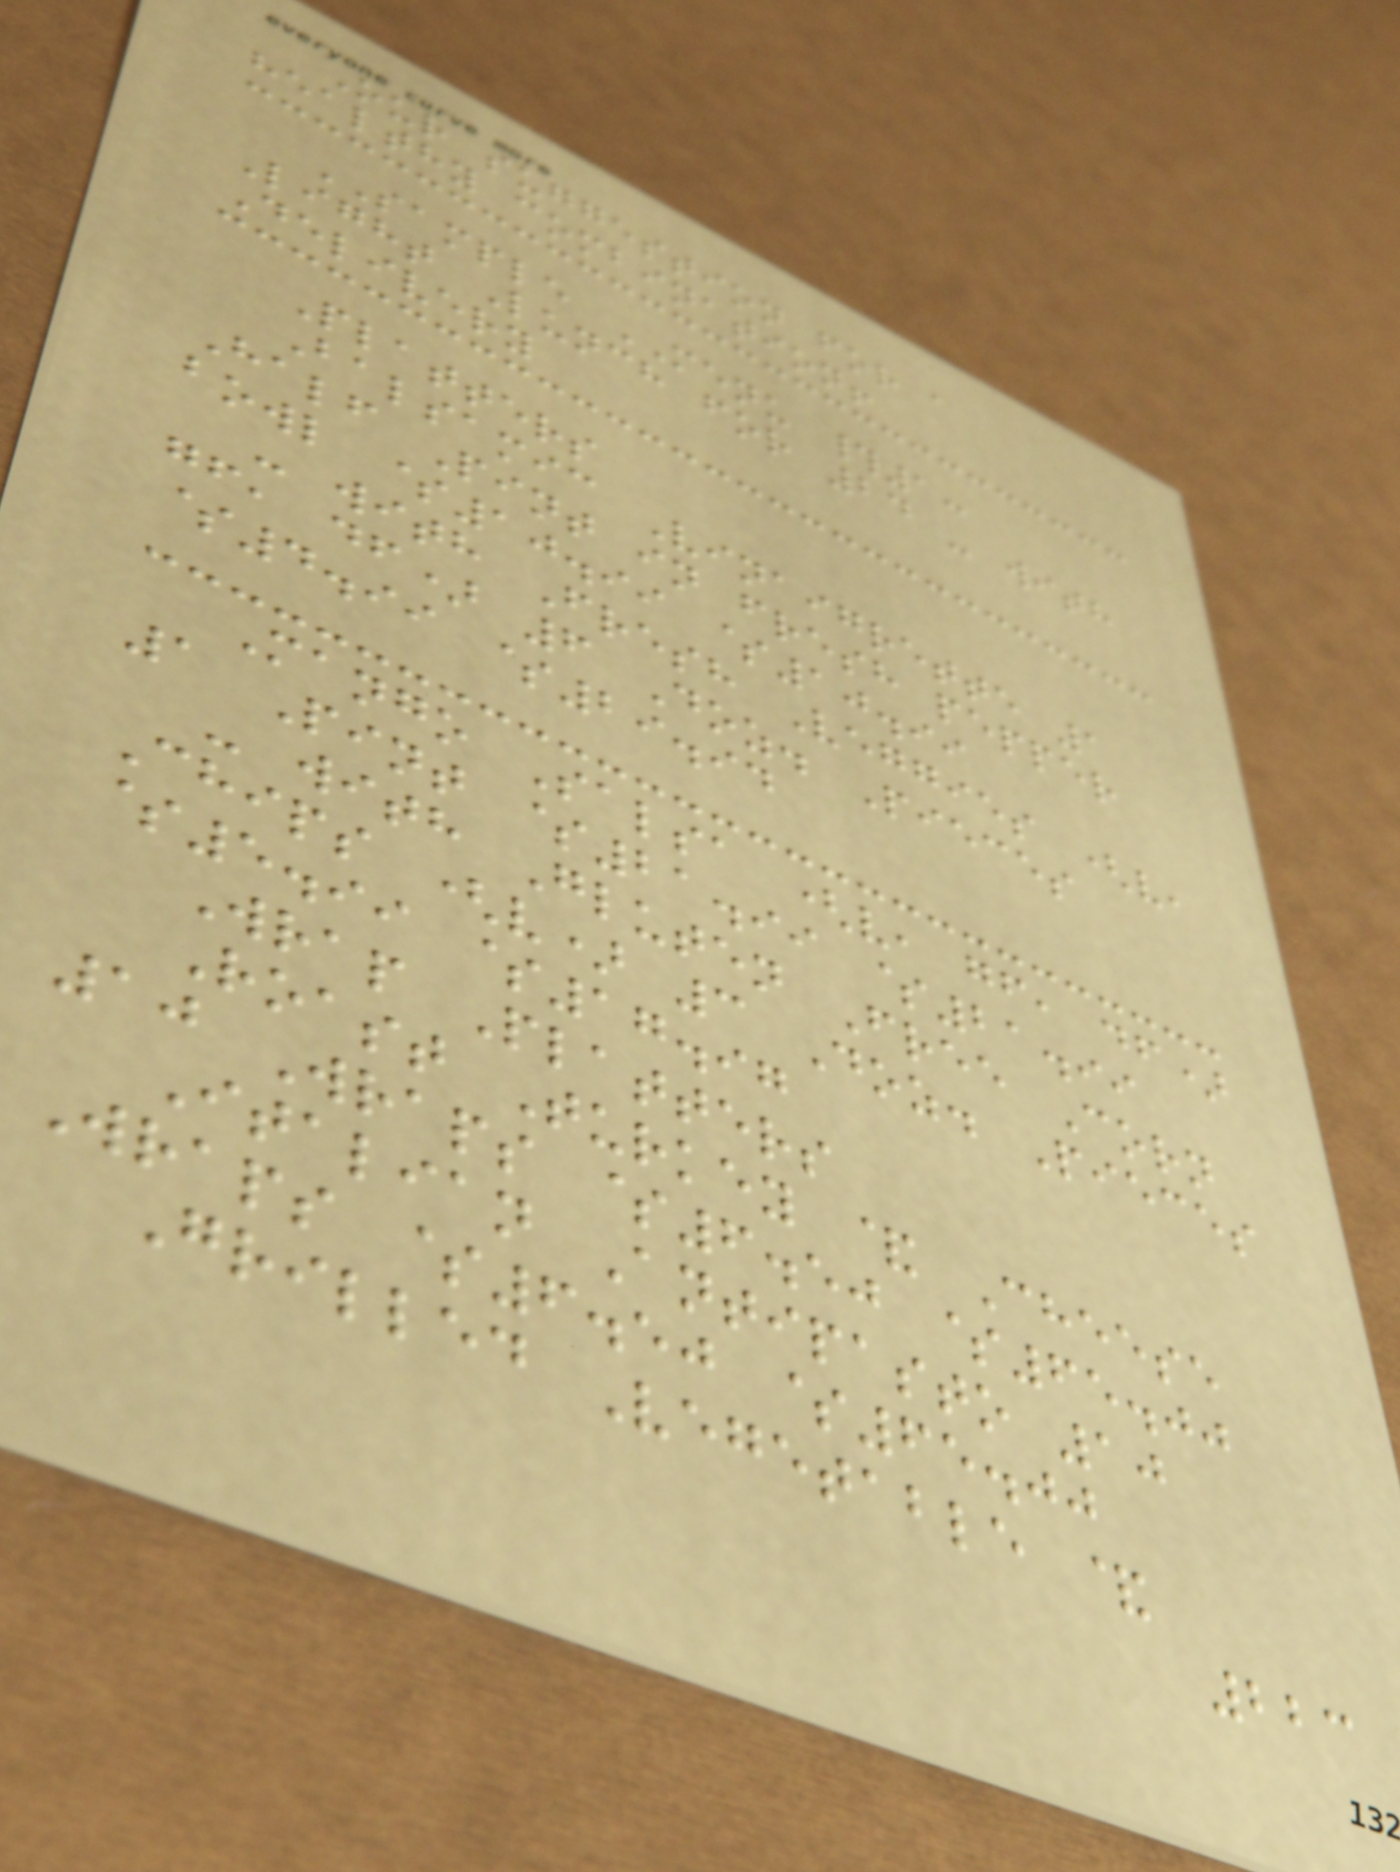Our suggestion for a
healthy combination!
SAMPLE MENU #1:
Light Lunch for 24 - with
Delivery
Platters
Balsamic Vinaigrette 1
Half Pint in fresh pepper
bowl $10.99 $10.99
- with Fresh Veggies (v,
gf, df) 6 Doz. Pieces
$4.99 $29.94
Mango Salsa (v, gf, df)
1 Pint $21.99 $21.99
- with Gluten Free Corn
Chips (v) 3 Doz. Pieces
$5.99 $17.97
Wrap Platters
Roast Turkey & Cheese
10 Wraps $6.50 $65.00
Italian Antipasto 10
Wraps $6.50 $65.00
Grilled Vegetable &
223
